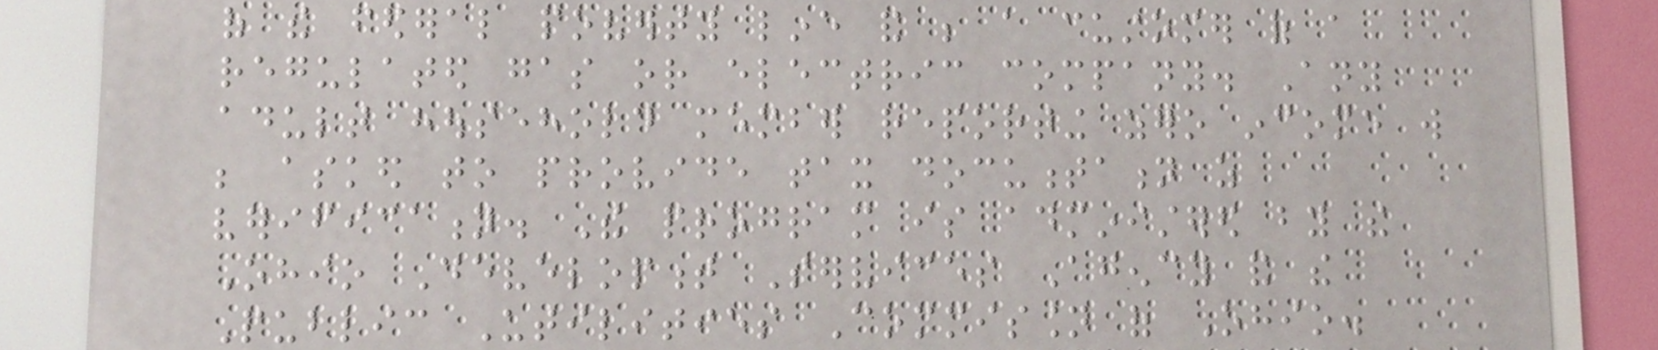of the federal poverty line and be a customer of a
regulated gas or electric company. Any
adult household member reporting zero income will
be asked to provide tax documentation as
verification. The program is administered by the
Ohio Development Services Agency and the
Public Utilities Commission of Ohio.
